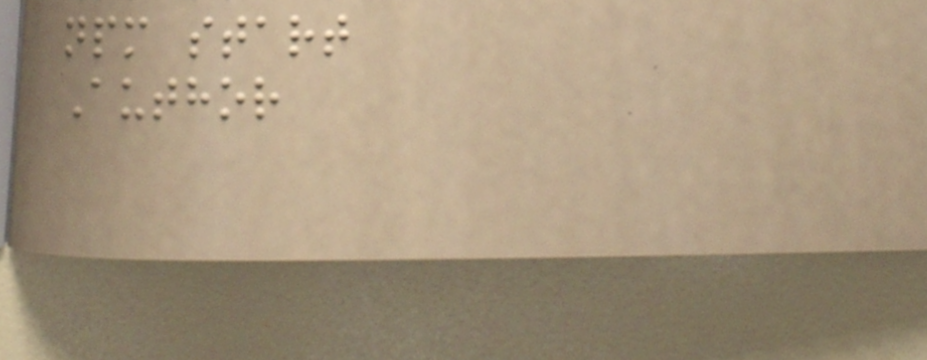npm start
Author
